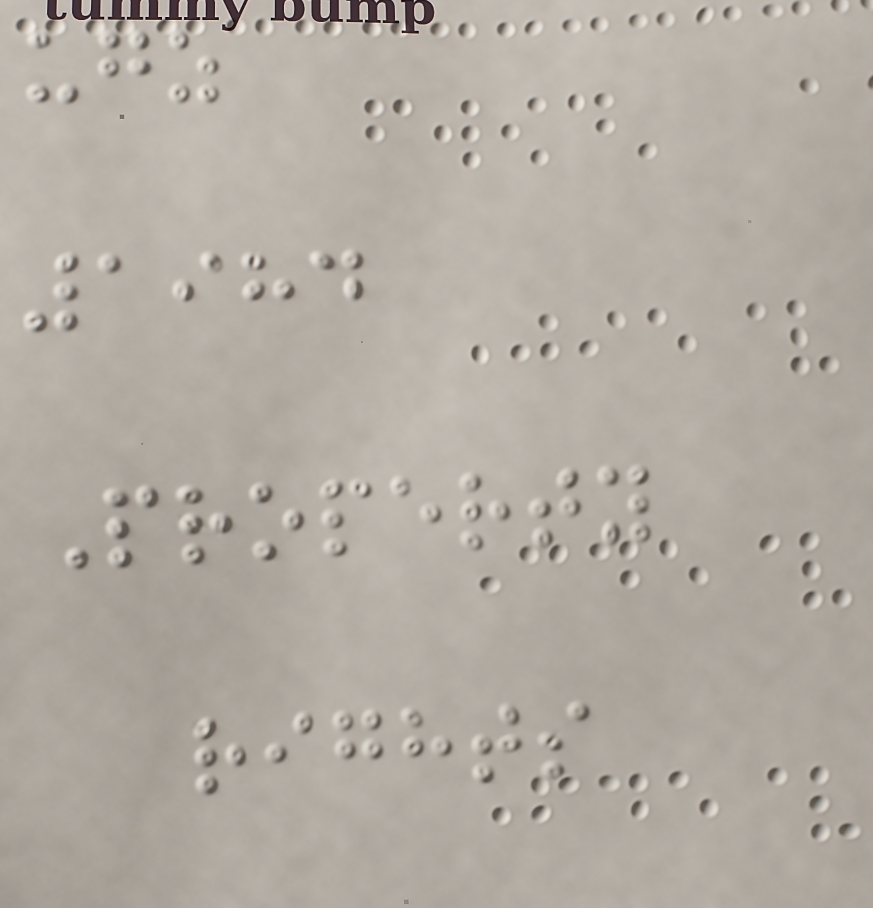ugz
1984
Property
rights
